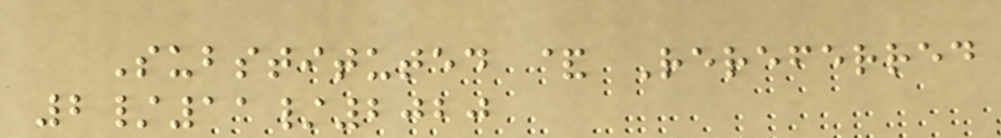Substituted & Rereferred
2/11/2020
